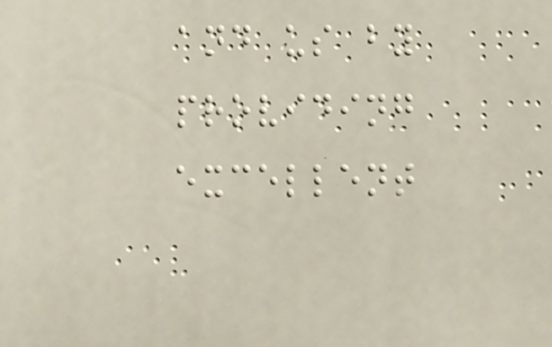and us by
providing
excellent
